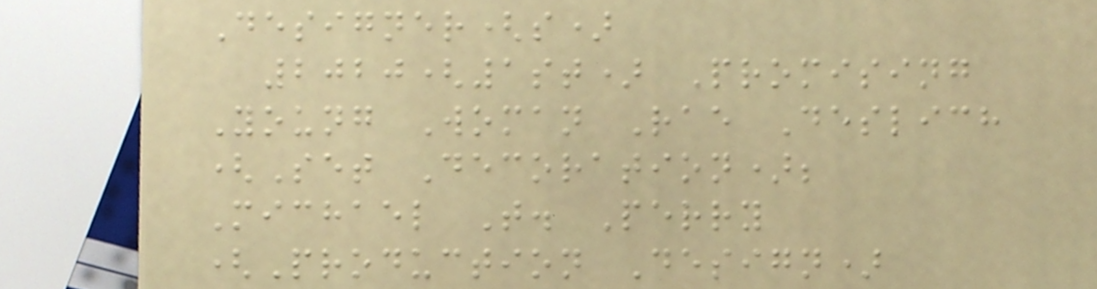Designer(s)
2020(1st) Promising
Young Woman Rae Deslich
(Set Decoration);
Michael T. Perry
(Production Design)
